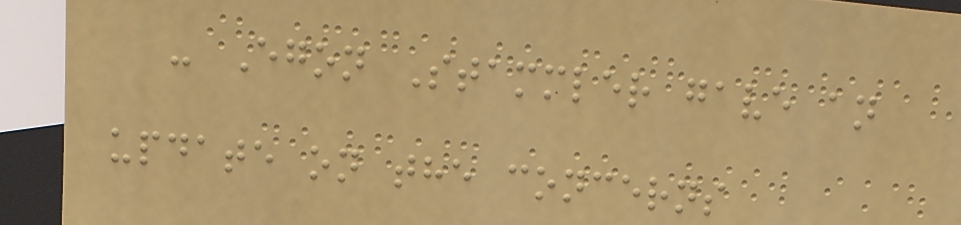- Egon Stammler gave an
update on the concerns
